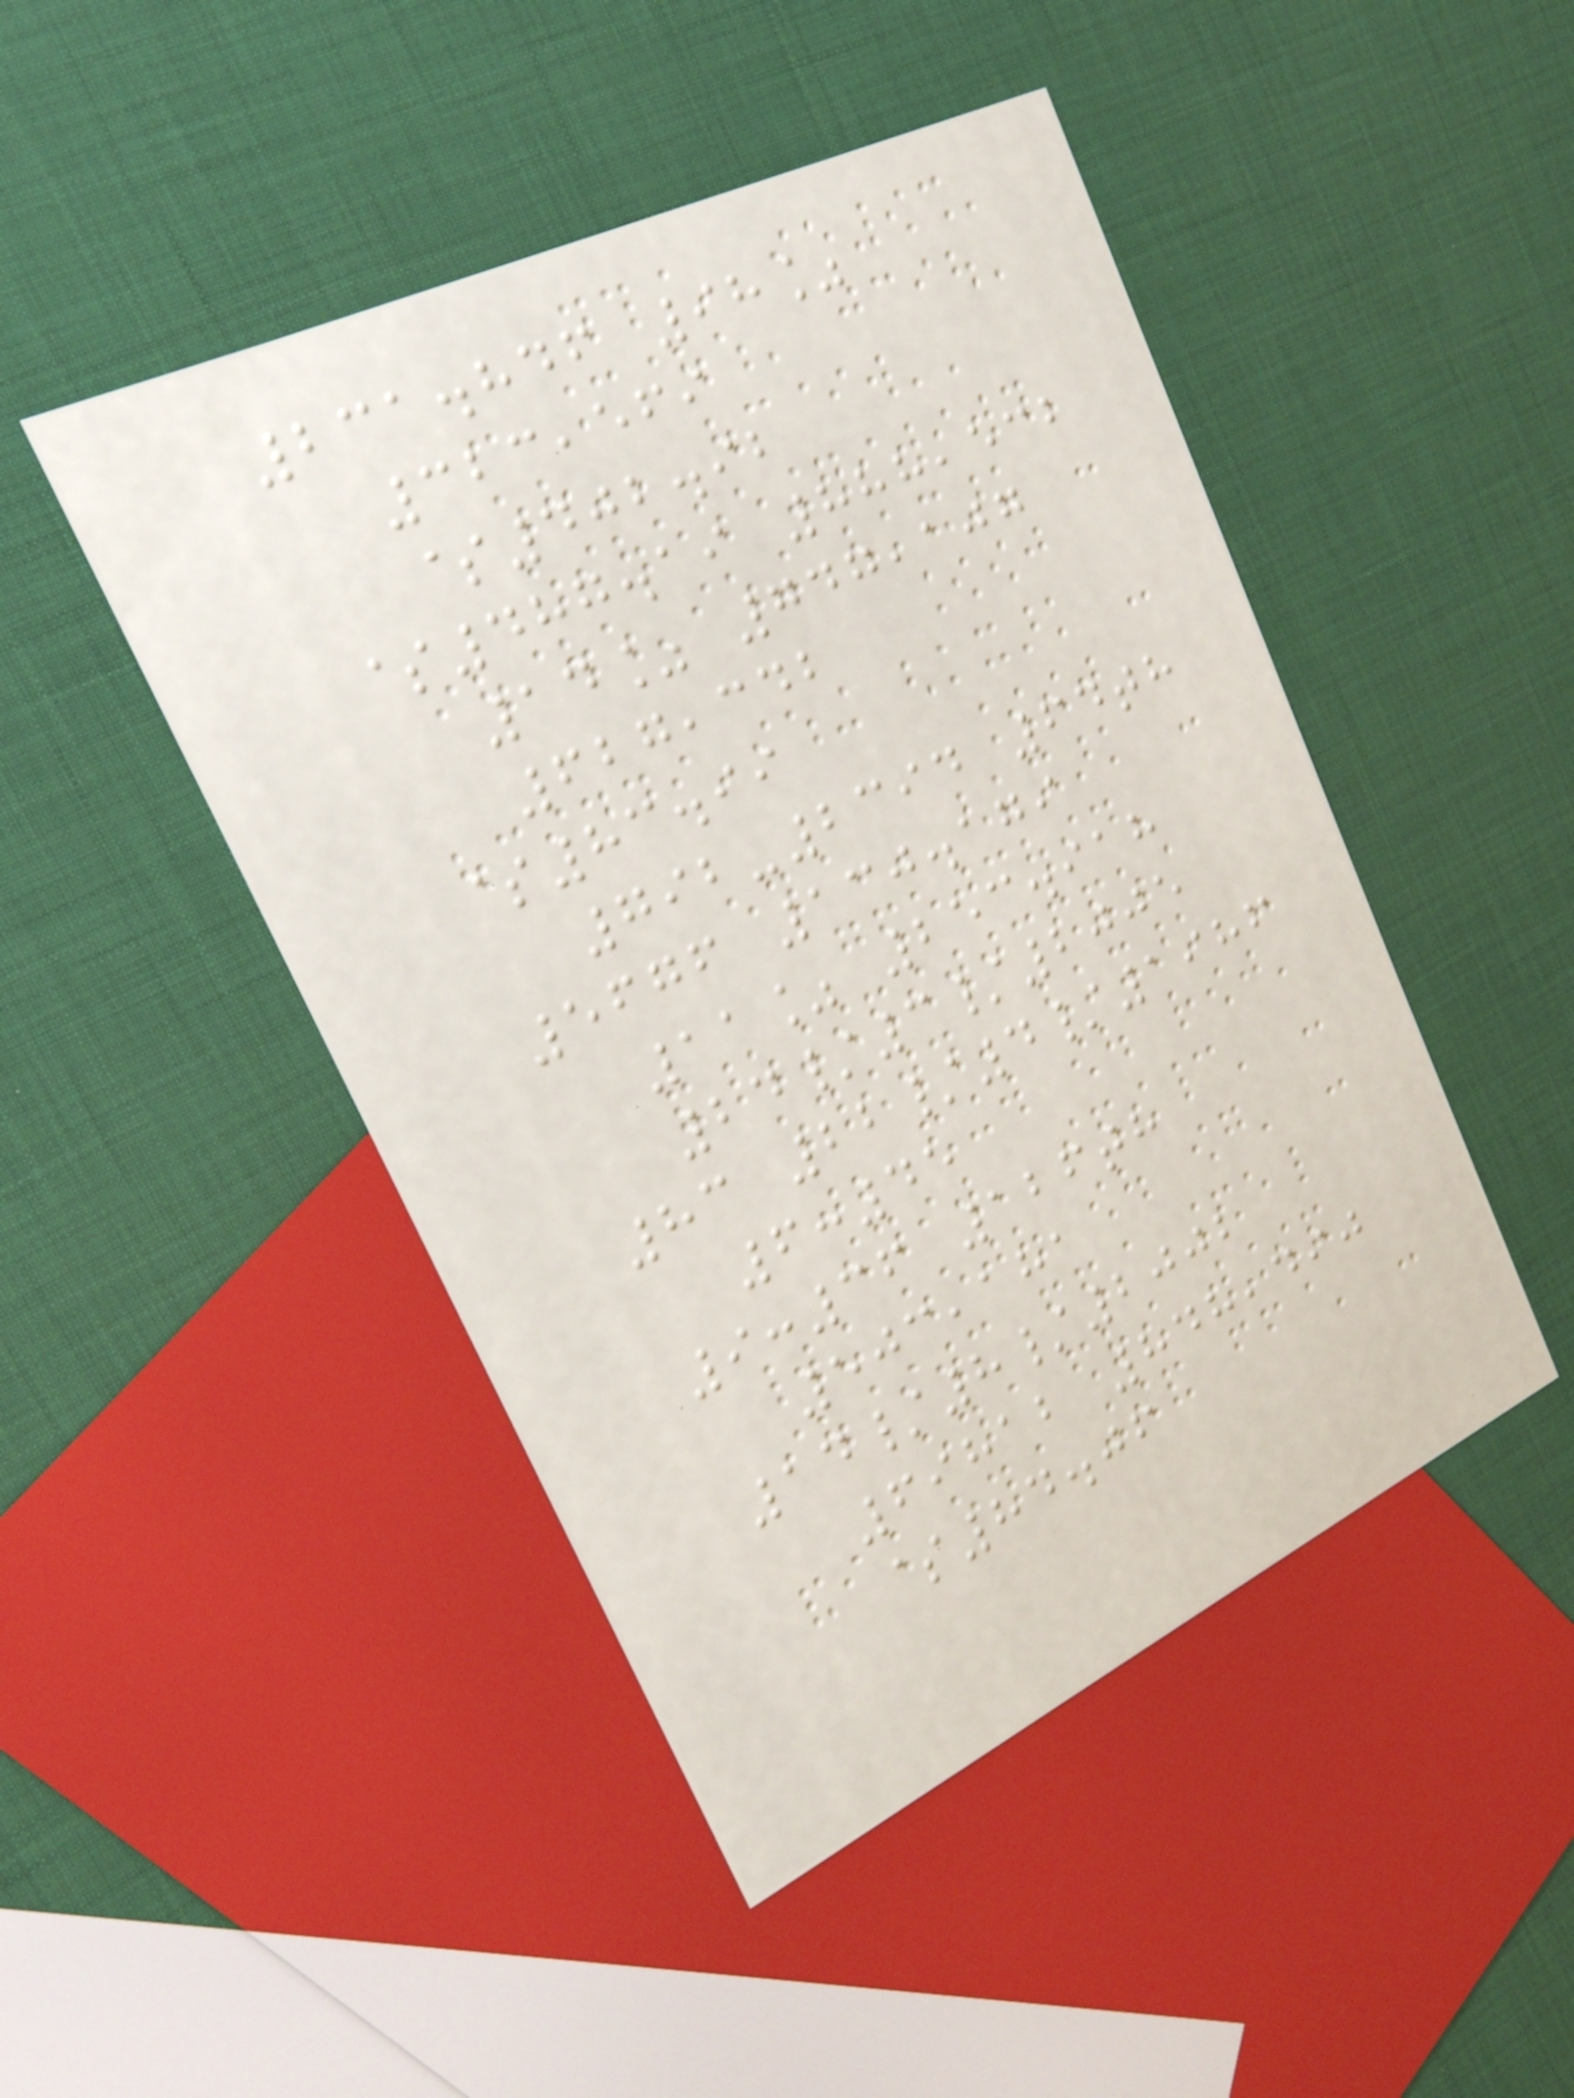231.846 98%
323,569
$402.92
$487.19 888,532
14% 747,107
627,342
$83.99
792-2394 64th
5676 130.179
11% 253.918
24/3/2005
83 22/4/1986
6:45
9:36 126th
503,181
14/8/2002
69812 848,490
$84.06
